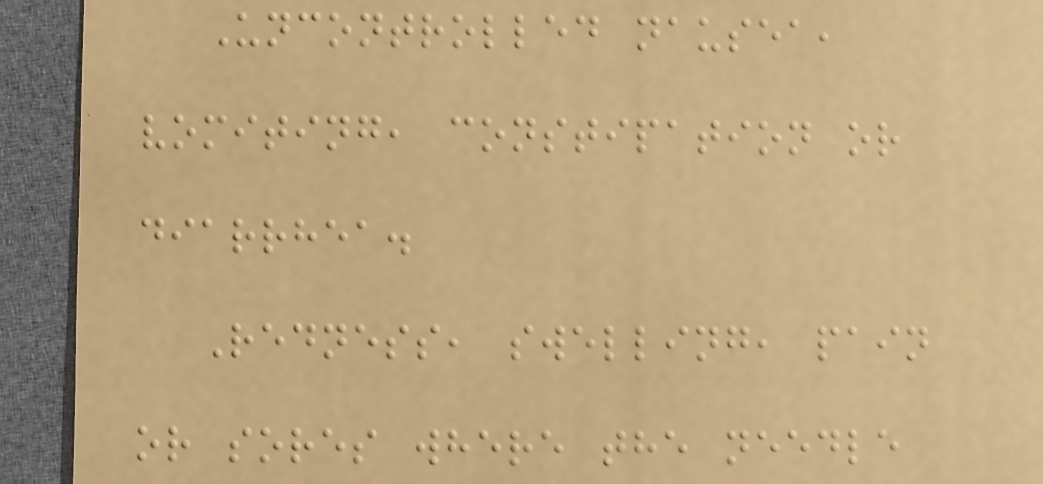Uncontrolled nausea,
vomiting, constipation or
diarrhea.
Redness, swelling, pain
or sores where the needle
